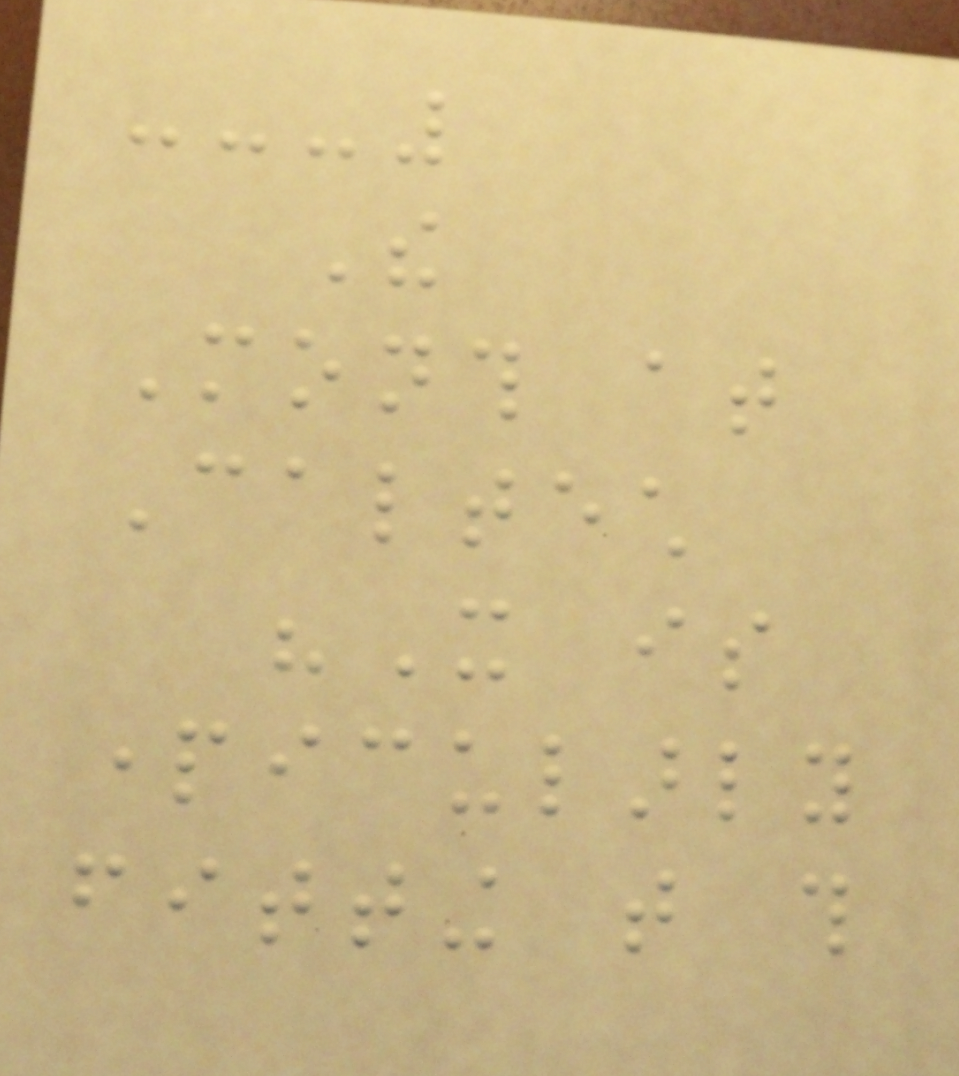The
Month at
Caltech
"It is
particularly
fitting that this
